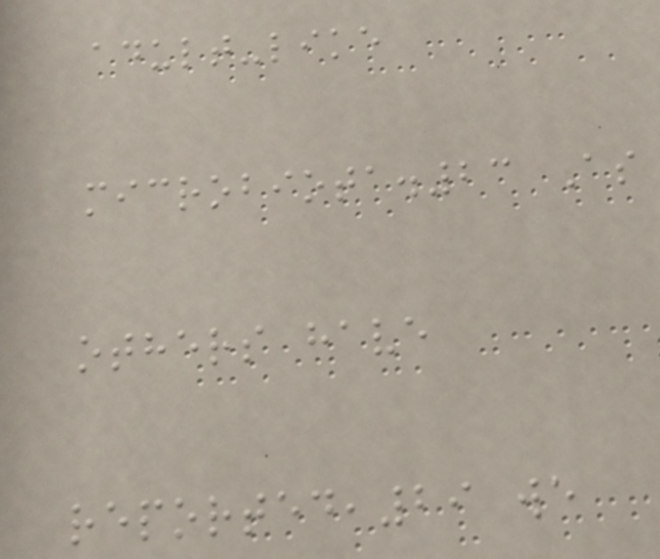adult-like
microbiota.23 As
others have
reported,29 we
